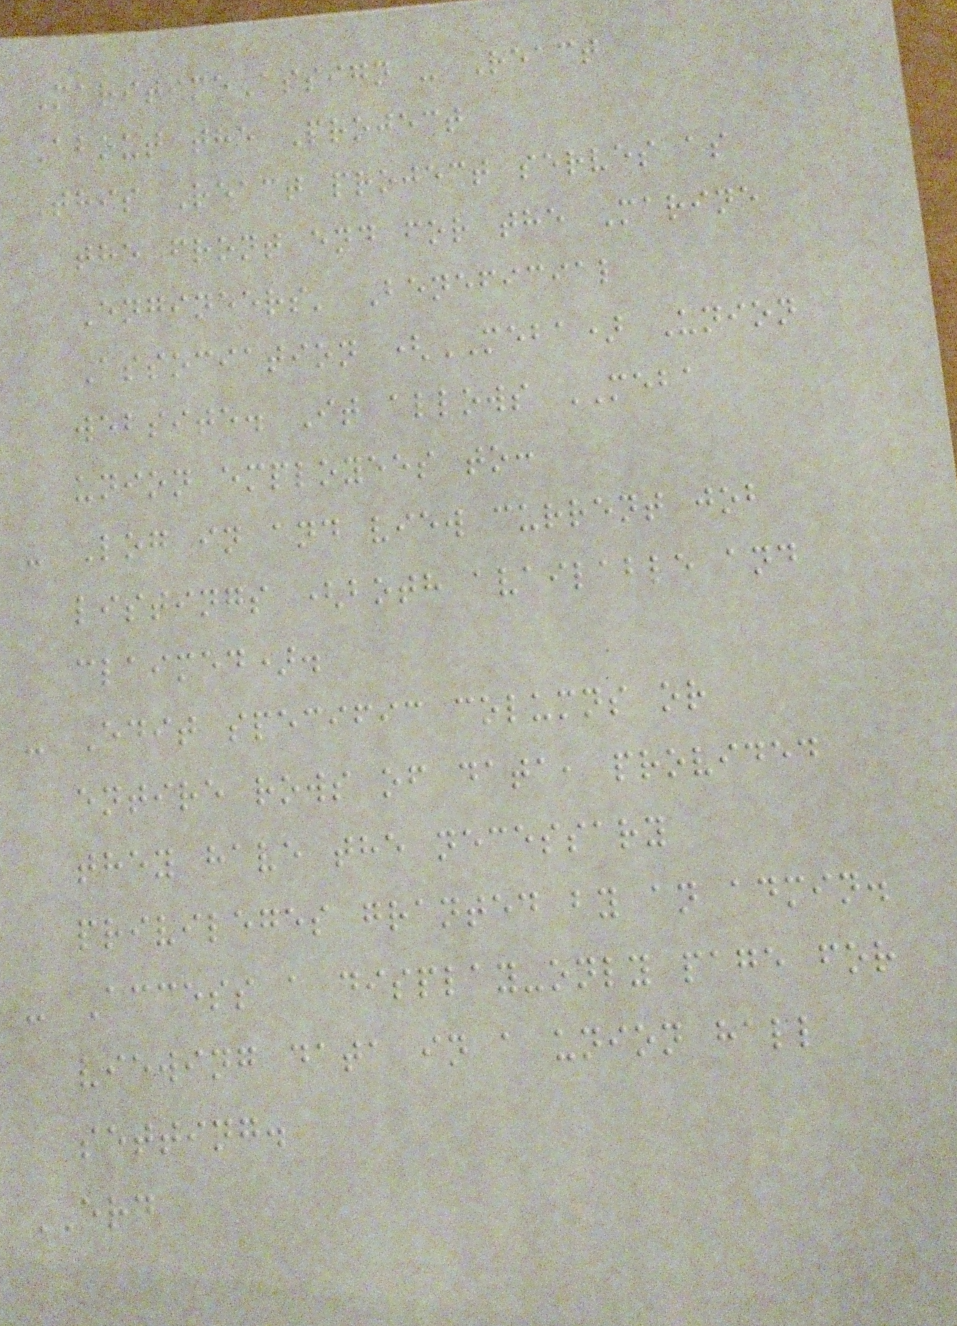MaritimeAssign - React
About the Project
This React project serves as
the front end for the Marine
Engineers' Beneficial
Association (MEBA) Union
website. It allows MEBA
union employees to:
- Log in and view current job
listings (both available and
claimed).
- Edit specific columns or
entire rows of data, provided
they have the necessary
privileges granted by an admin.
- Access a display-only page for
viewing data in a union hall
setting.
ERD
